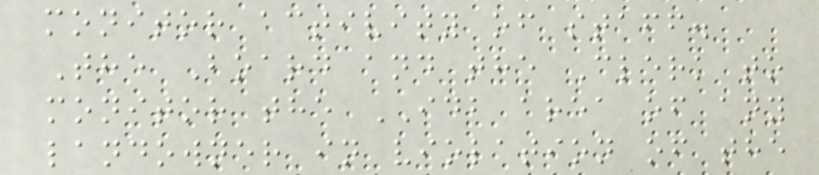monitor activity of staff.
The Board and the Clerk to
monitor the IDB area of any
landowner in violation of the
